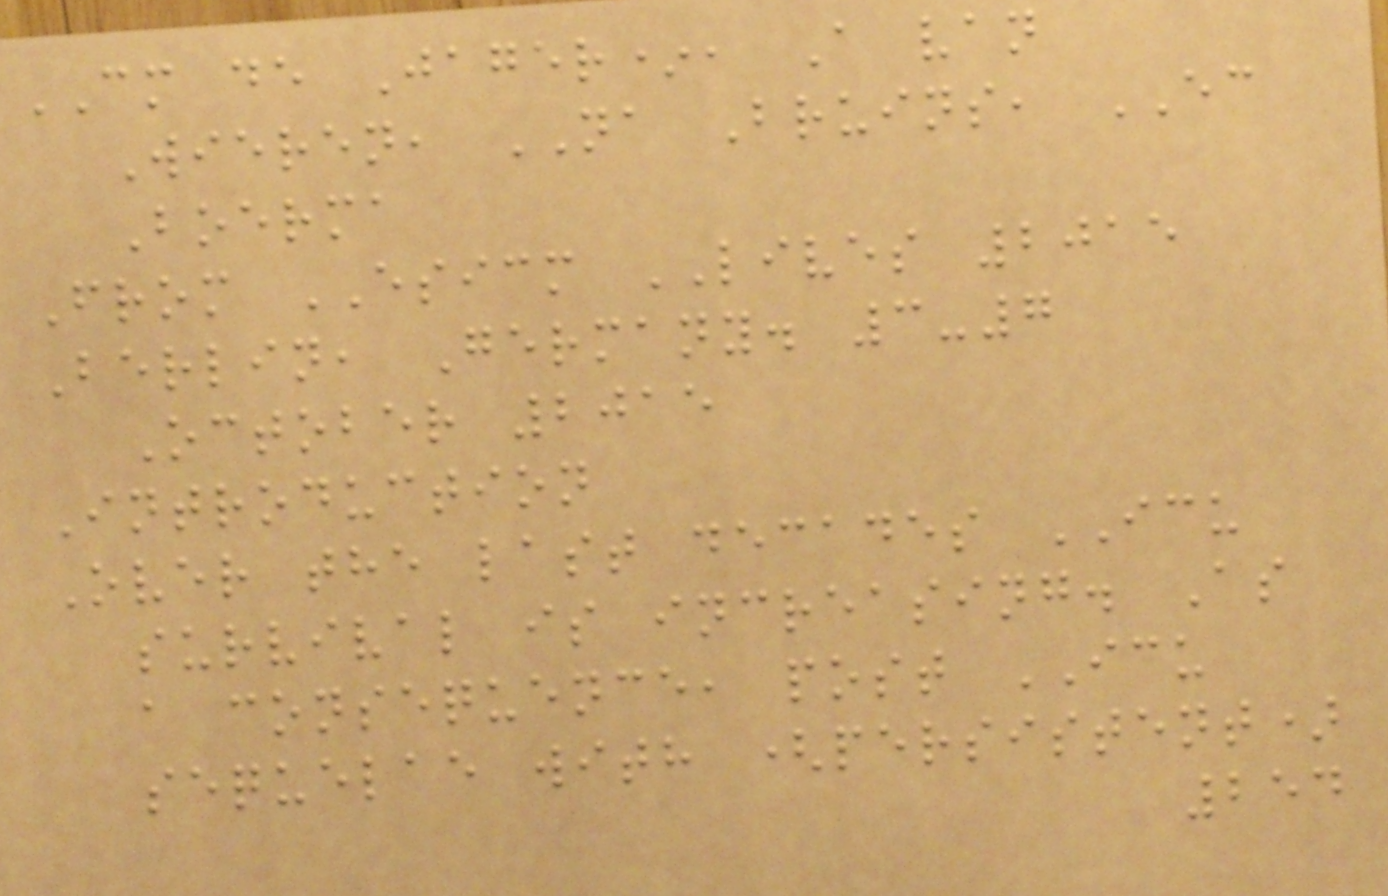CM de Jager*, A van
Wieren, NA Bruins, EC
Boerma
From ESICM LIVES 2015
Berlin, Germany. 3-7
October 2015
Introduction
Over the last decades ICU
survival is increasing. As
a consequence, post ICU
sequelae with (persistent)
254
